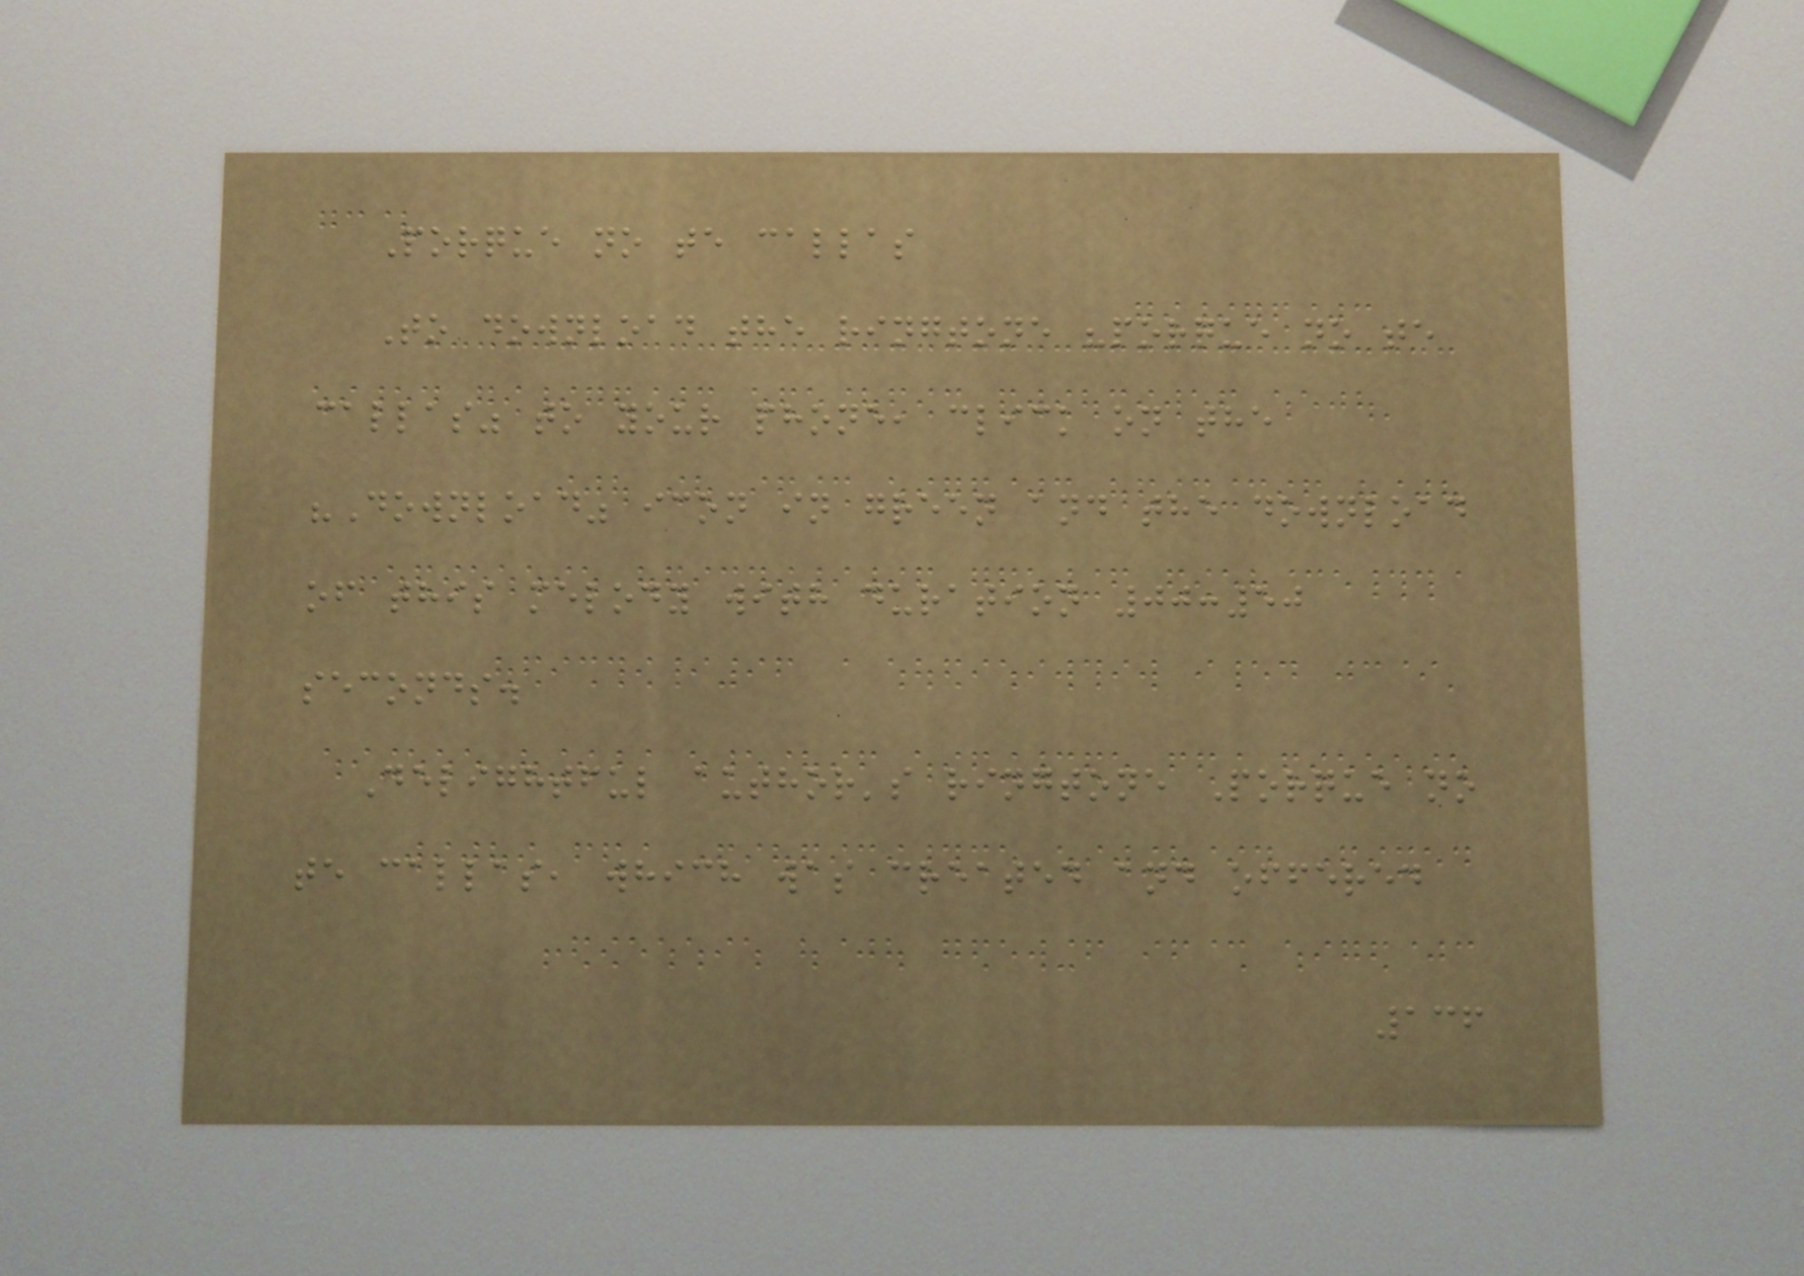Porque no te callas
To download the ringtone "porque no te
callas" to your phone, click on the
"Download" icon in green and the download
of this melody with duration 00:50
seconds.
Delightful author's ringtone Porque no
te callas, which was created and offered
136
